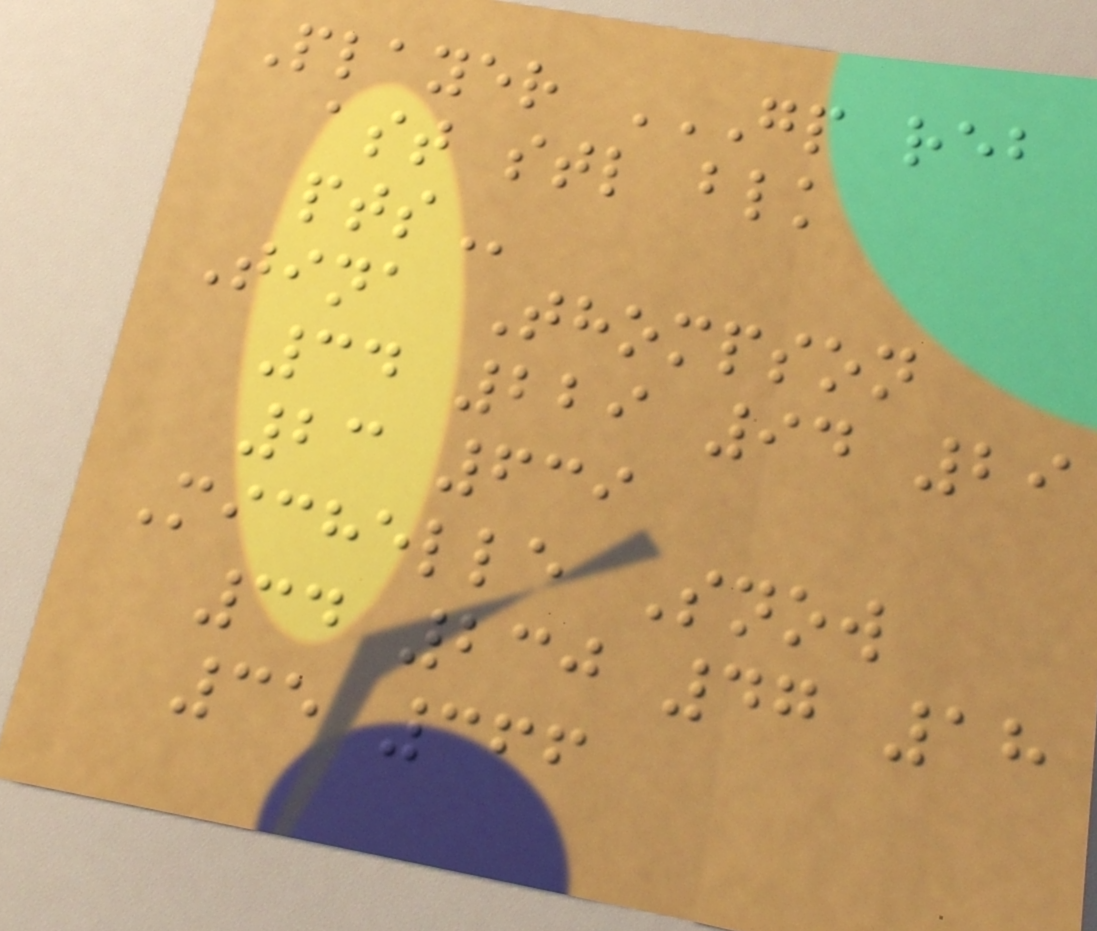Player GP REB
AST STL BLK
PTS
Tina Thompson
34 229 94 29
23 639
Michelle Snow
34 230 47 18
35 366
